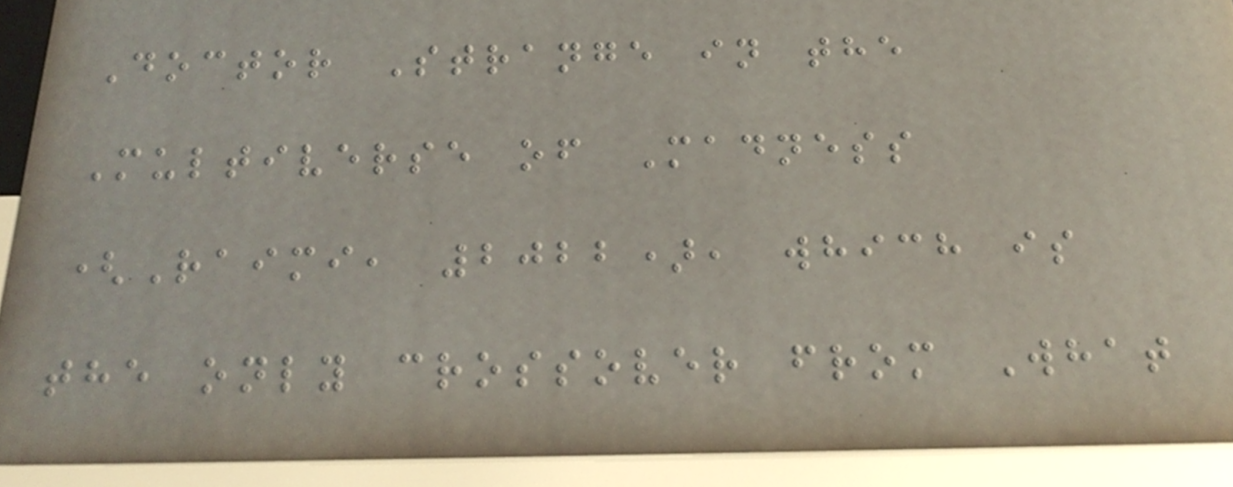Doctor Strange in the
Multiverse of Madness
(Raimi, 2022), which is
the only crossover from What
